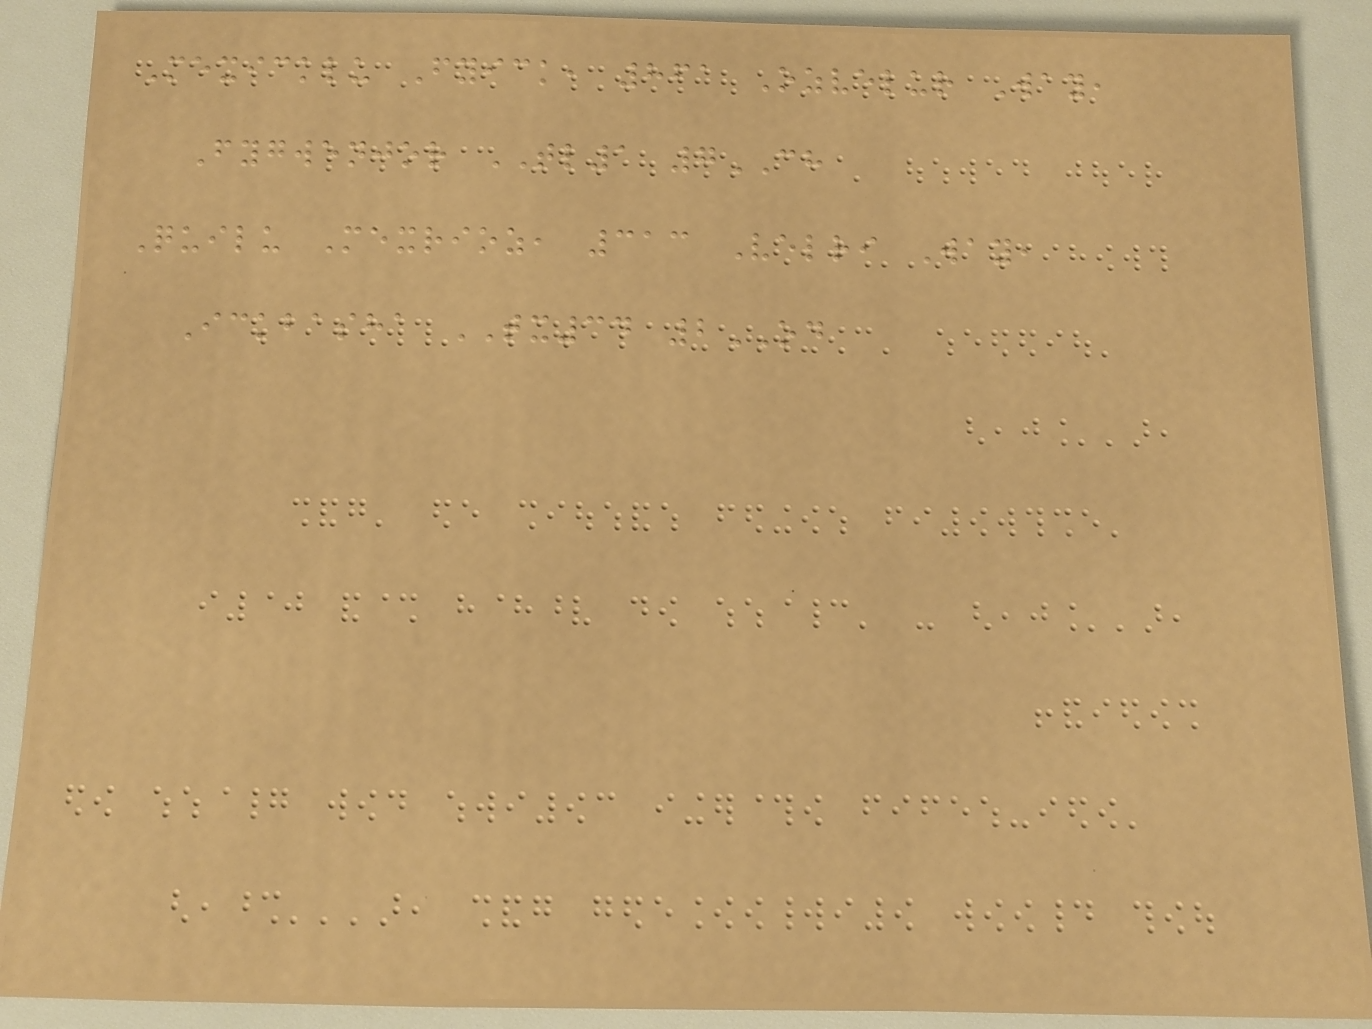Mexicklu Fyick, 861 Ozvelur Way,
Fygwenjor TL1 7CH
Quilu Mexrioz, 313 Velri Way,
Ickbasha TX34 2OD
